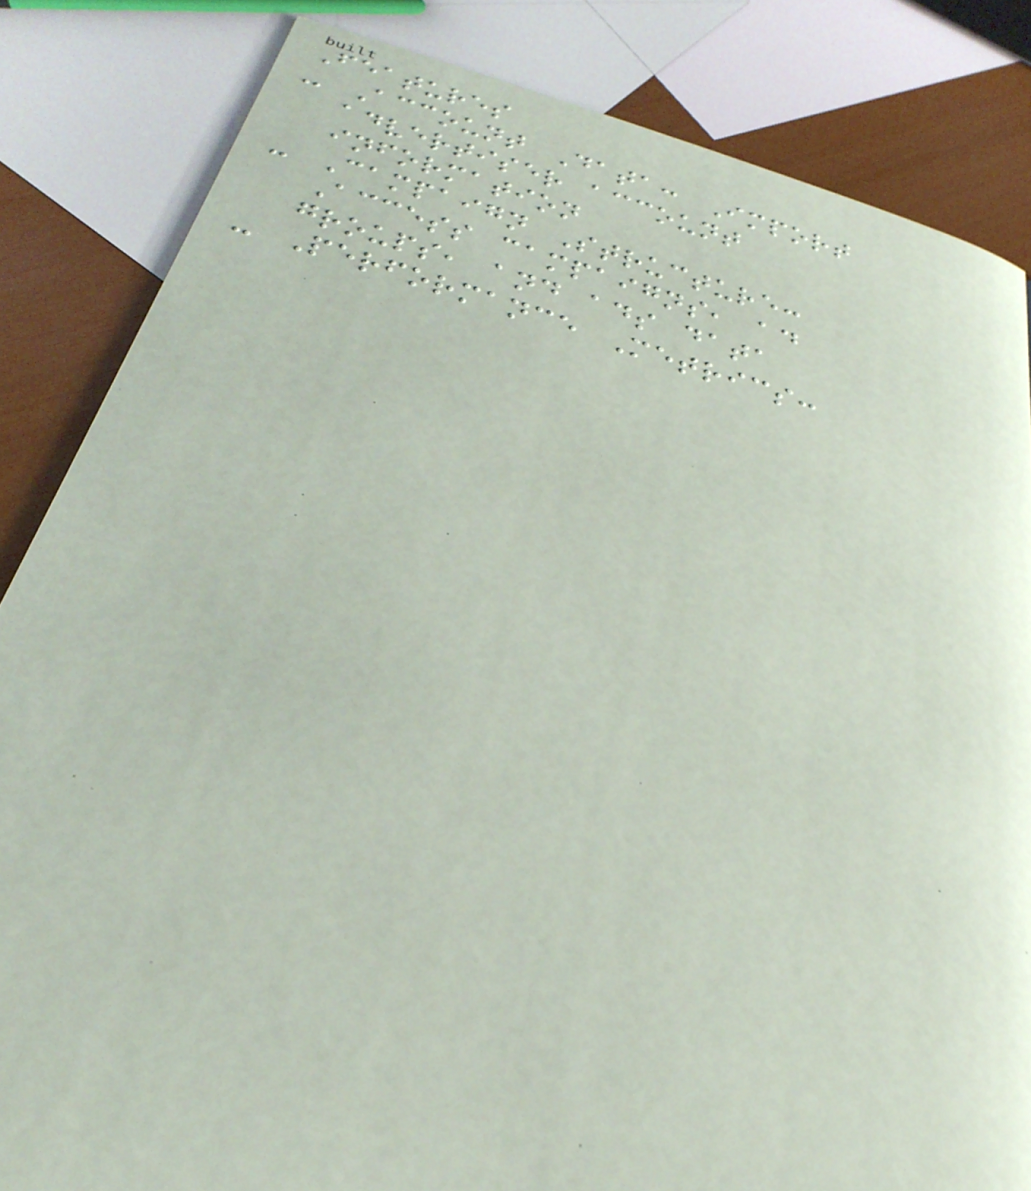Features
- Account Data: Import
advertiser account
information
- Campaign Structure:
Access campaigns, ad
groups, and ads data
- Performance Metrics:
